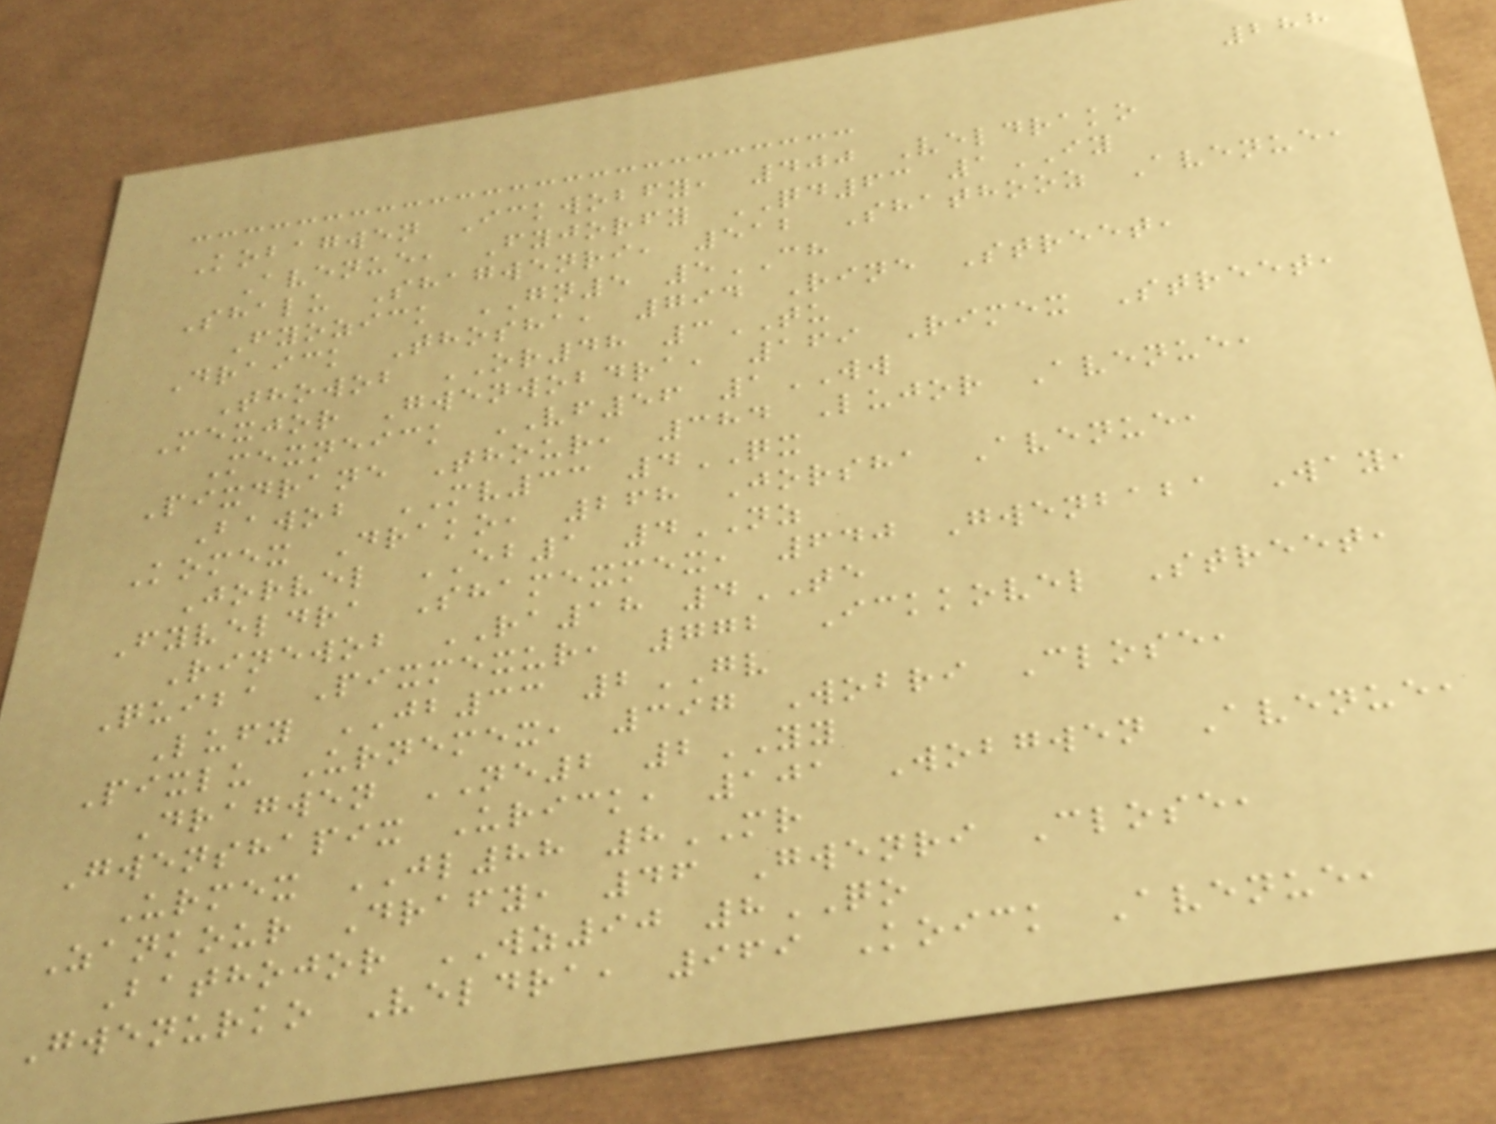288
Kobagwen Ickwobfy, 400 Veldrako
Avenue, Fyjorfy QD63 1IY
Shalu Shagwenri, 512 Shathooz Avenue,
Fyozick GN5 5CH
Draick Thosha, 794 Rine Street,
Thowob OR48 3TU
Mexjor Gwenwobdra, 169 Rimex Street,
Mexneick VF56 1WW
Pixdrane Thour, 384 Lujor Avenue,
Bawob MV33 4QX
Komex Drako, 268 Jorsha Avenue,
Jorvel EB1 4NZ
Fyveldra Shamexmex, 640 Gwenbaba Way,
Rinewob RA18 4TE
Quiba Pixmexur, 772 Ickkovel Street,
Lufy JB33 2GV
Pixlu Urnemex, 397 Wobri Close,
Dragwen NE2 2YY
Gwenshapix Urick, 101 Wobgwen Avenue,
Urmex JL88 8MR
Zankour Drafy, 46 Gwenri Close,
Bathojor WZ90 8QO
Gwenurko Veldra, 969 Koick Avenue,
